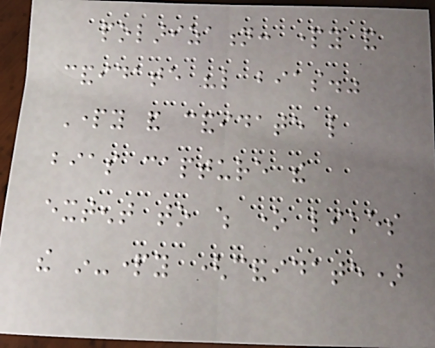polarization: party and
candidate "like bias."
Party and candidate like
bias capture the
extent to which one likes
the in-party (candidate)
